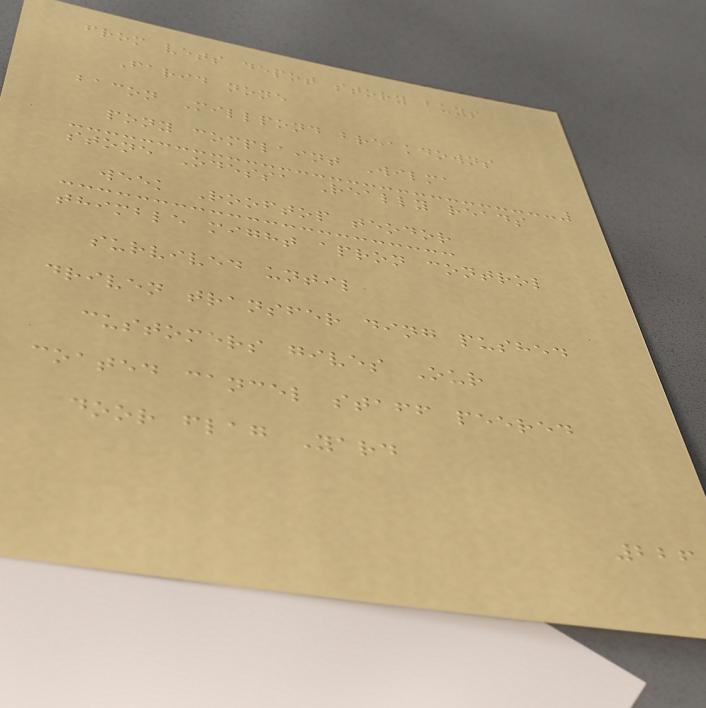from vets depot story buys
Farid none
bacon Millpond breakdowns
pony complaint Wilma
stone Odessa Really reads
week Rooftop teodor
thimble might apron control
survived until
driven transfer ding pushed
customers gives Our
coated cancel staff peered
door flag Yard
226
